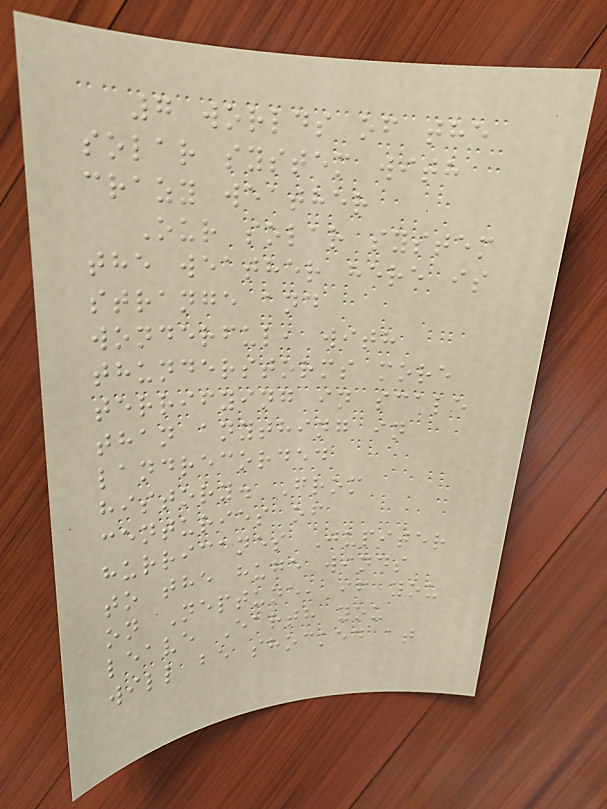7 worlds of the
solar system with
crazy weather
Our solar system
the weather here is
strange and
wonderful, with
thunderstorms more
terrifying in scale
than anything in
landrecorded
history. From
centuries of
hurricanes Jupiter
to the huge winds
on Neptune, if you
leave Earth you
will be shocked at
